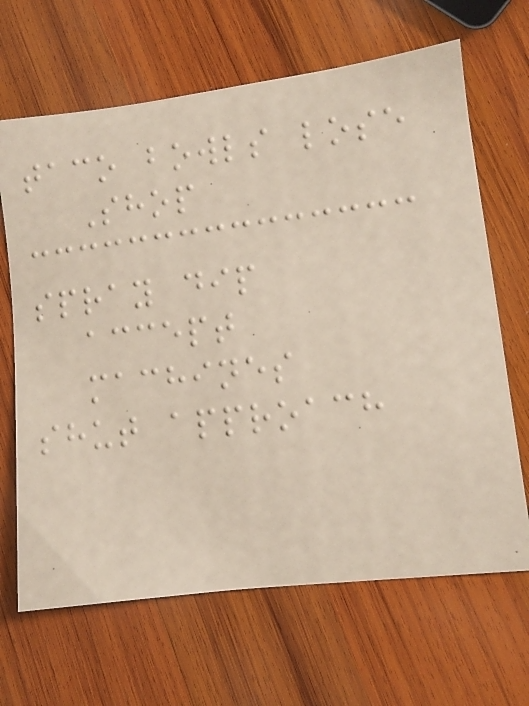taco bowls lose
Shop
spray dip
accept
machines
shut approach
